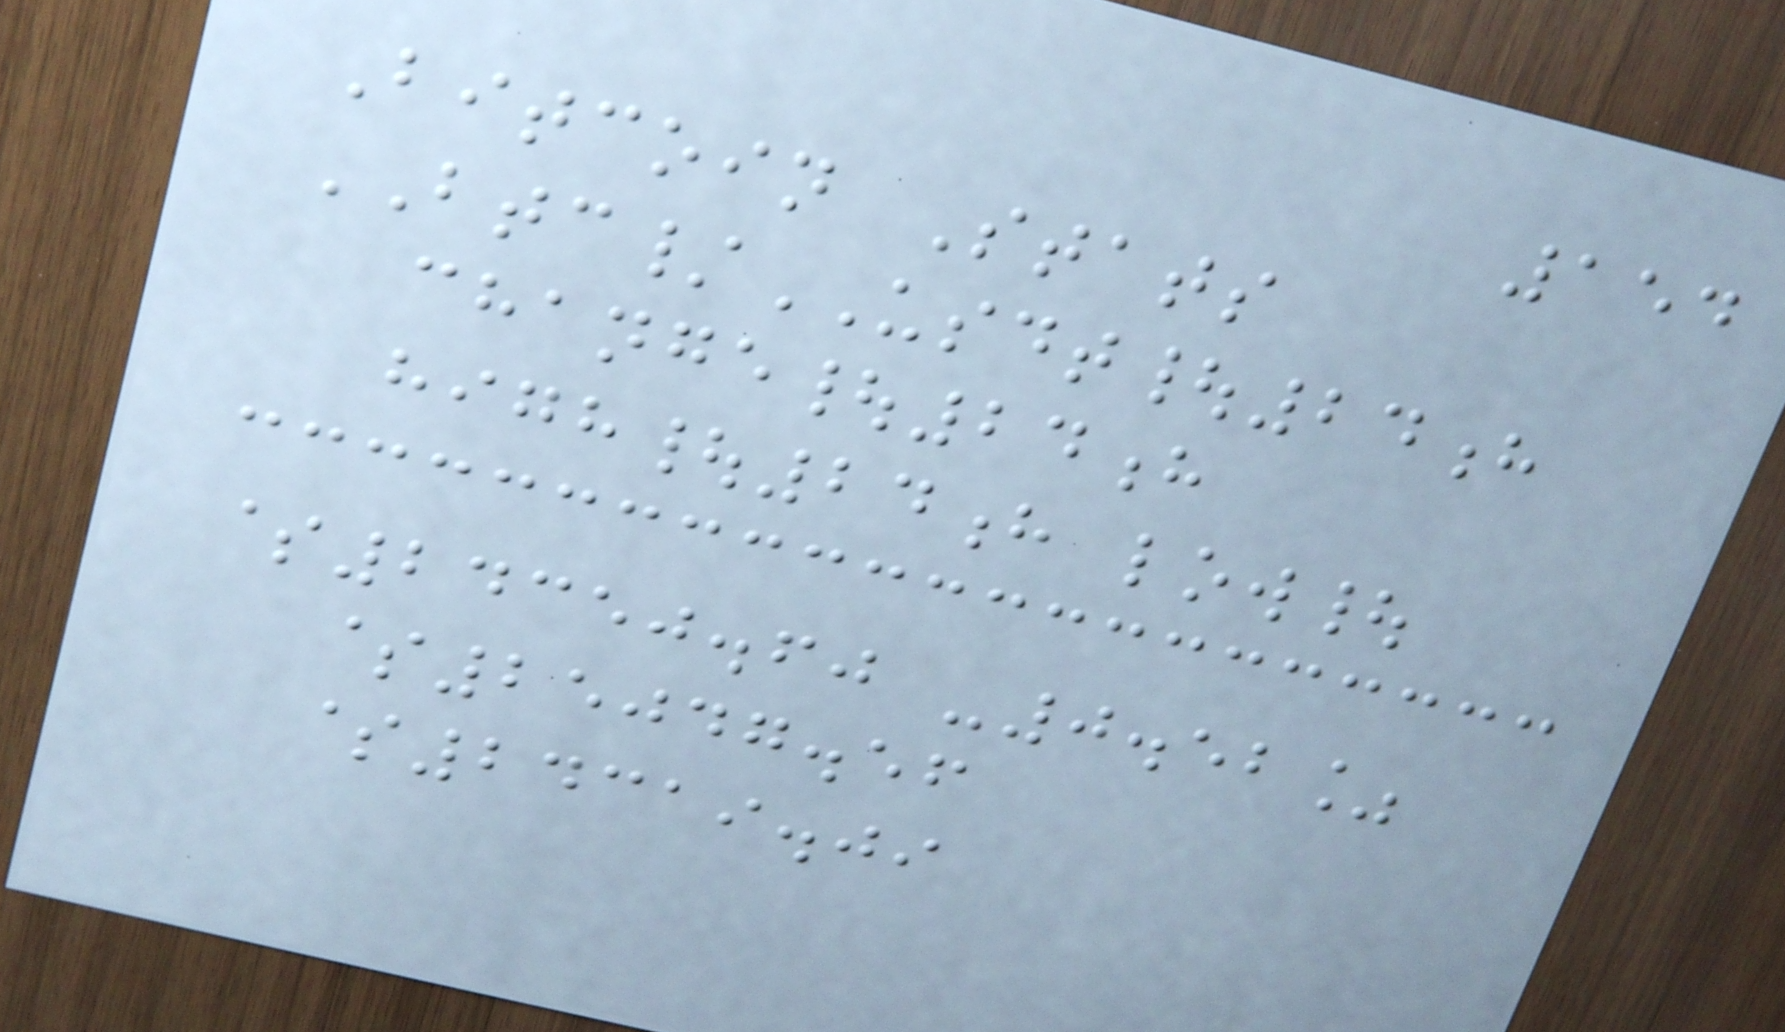154
Bitcoin Stats
BTC/USDT|24h
change|24h
high|24h low|
$24350.60 -0.52%
$25047.56
$24319.09
